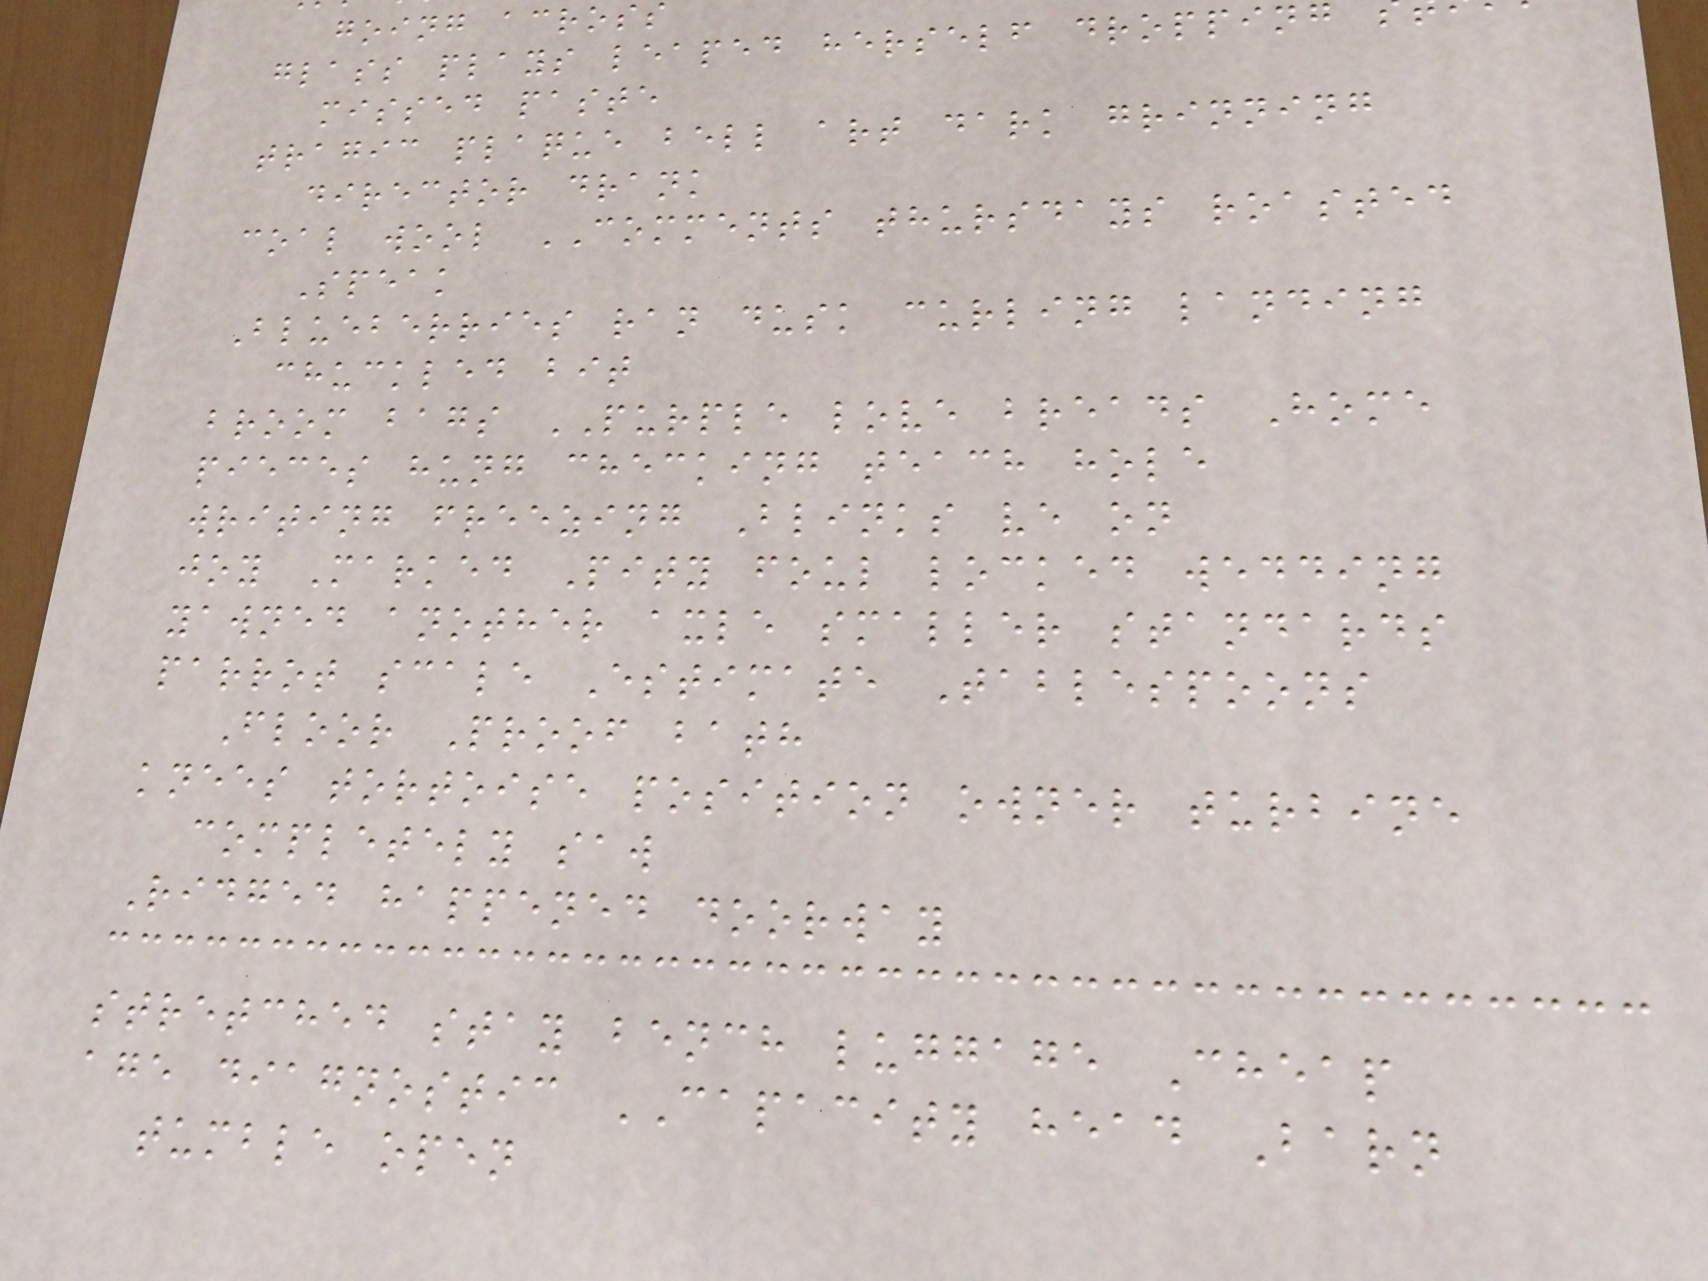going across
glass plays leaped herself dropping
missed paste
tragic plaque bell art dark grinning
director drank
coal wool COMMENTS thursdays roasted
Speak
Blueberries ran dusk curling landing
chuckled bit
broom bags PURPLE love breads Home
pieces hung checking teach hole
writing freezing Blinks ve on
joy Marked Pity foul locked wedding
yawned another axle smaller standards
parrot scale Estimate Tablespoons
Floor Proof bath
knees tortoise position owner turbine
completely saw
Ridged happened doorway
stretched stay bench luggage Cheap
age diagnostic CAPACITY head Barn
tumble open
